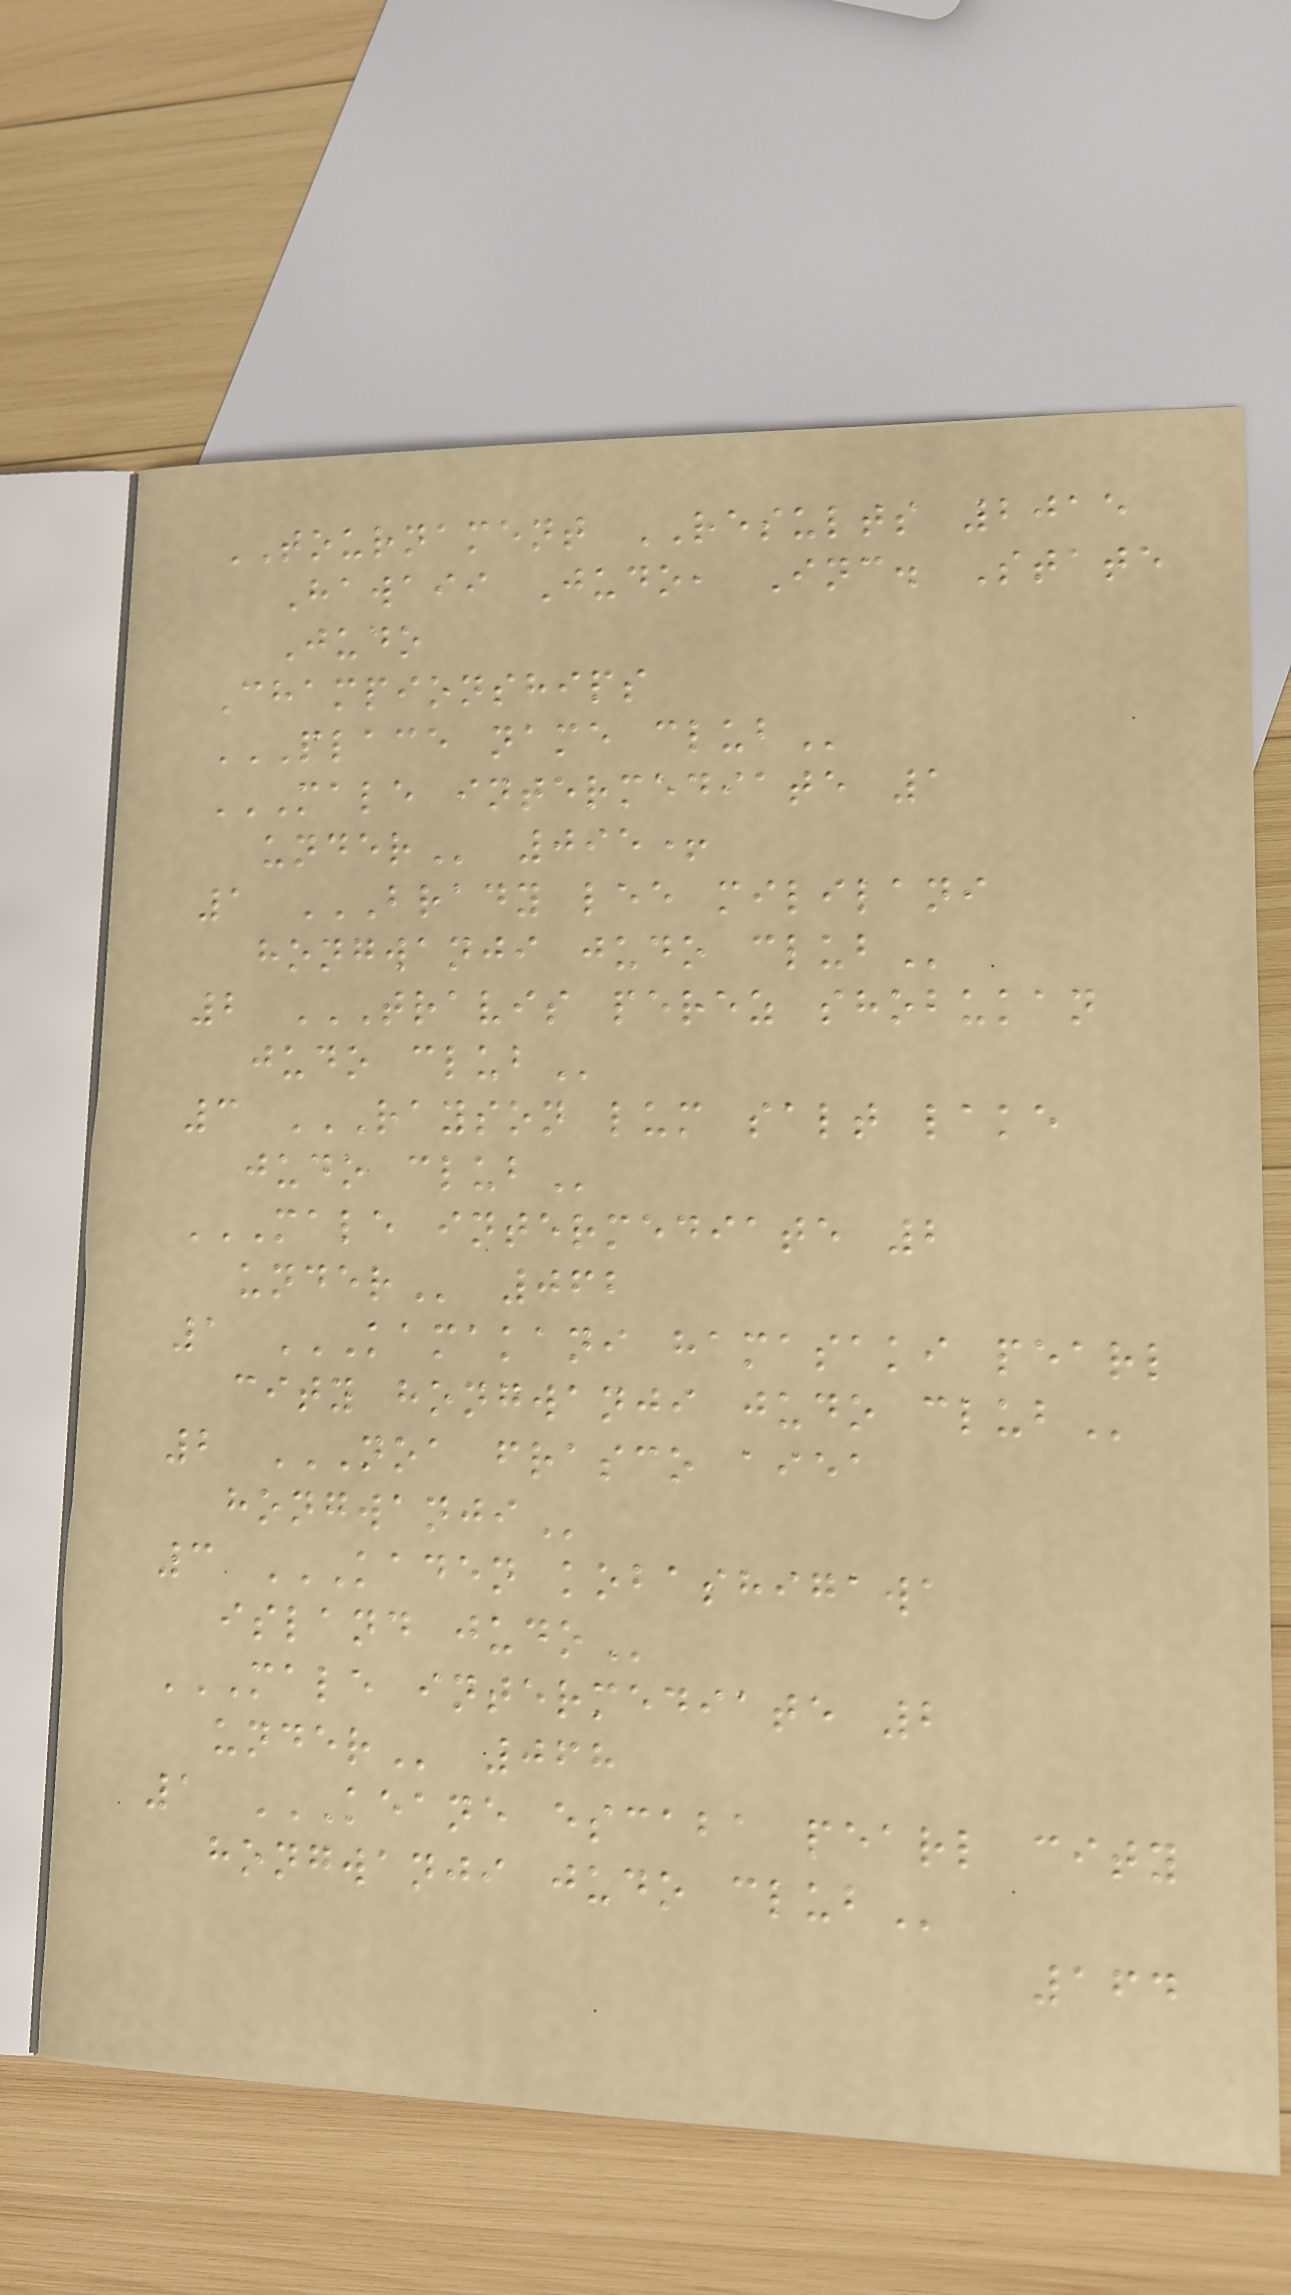TOURNAMENT RESULTS 2015
Hawaii Judo, Inc. State
Judo
Championships
PLACE NAME CLUB
MALE INTERMEDIATE 1
UNDER 095+
1 BRADY LEE MILILANI
HONGWANJI JUDO CLUB
2 TRAVIS PEREZ SHOBUKAN
JUDO CLUB
3 RAYSON LUM SALT LAKE
JUDO CLUB
MALE INTERMEDIATE 2
UNDER 062
1 KAMAKANI HAMASAKI PEARL
CITY HONGWANJI JUDO CLUB
2 NOA FRASCO AIEA
HONGWANJI
3 KADEN KOBASHIGAWA
ISLAND JUDO
MALE INTERMEDIATE 2
UNDER 068
1 KEANE ESCABA PEARL CITY
HONGWANJI JUDO CLUB
164
